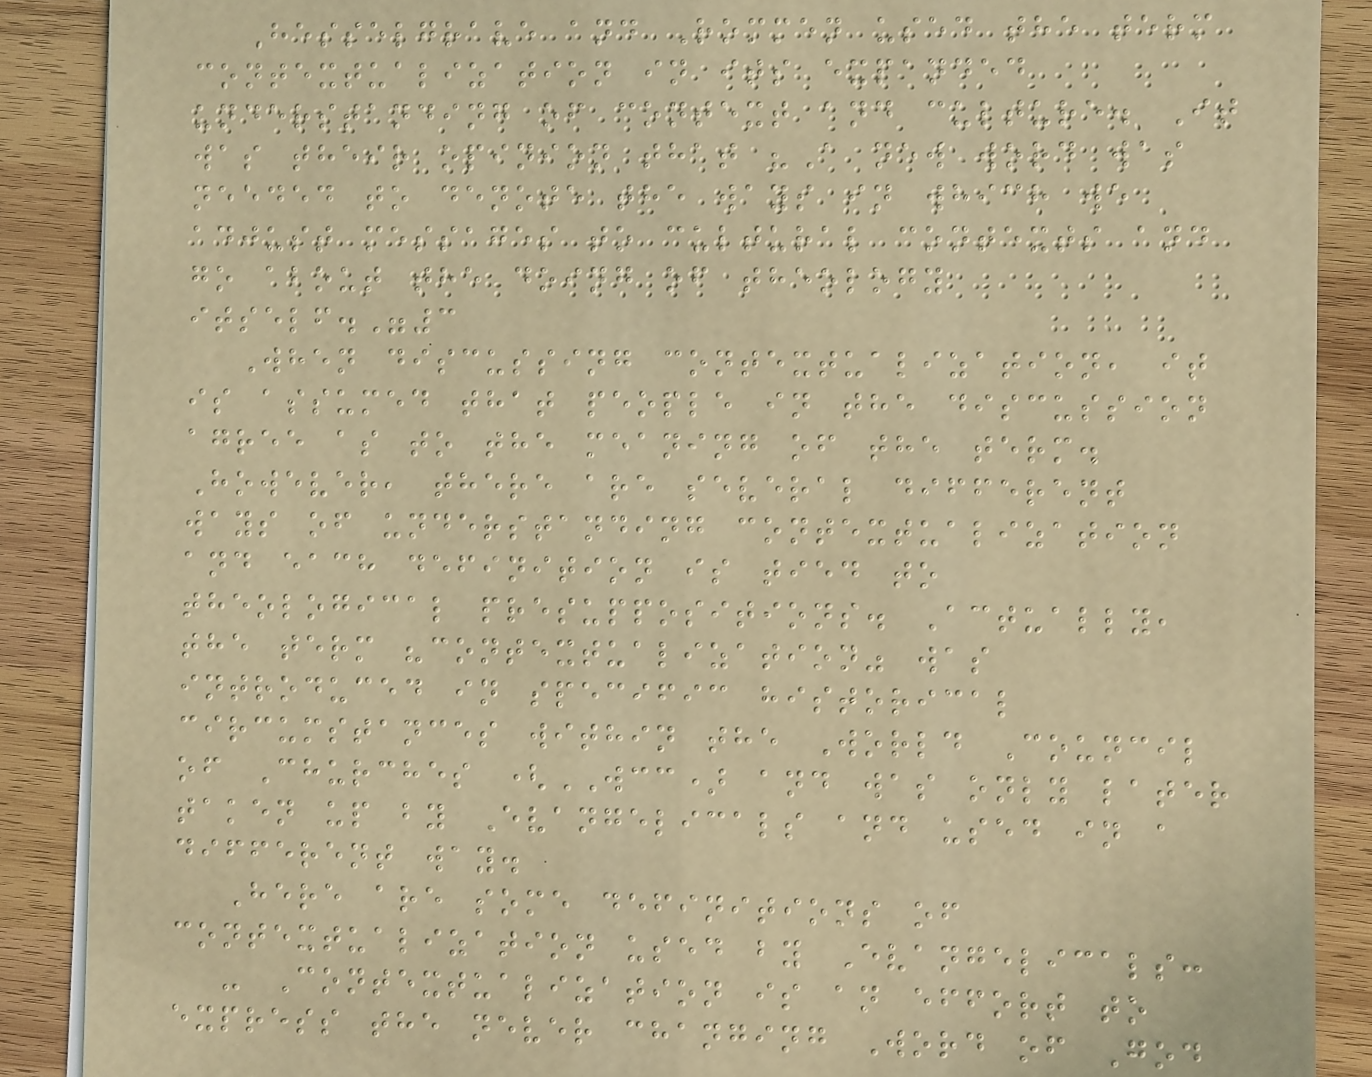Hesselgrave and Rommen used the term
contextualization in its expanded
understanding of context and culture. It
was their opinion that "A new word was
needed to denote the ways in which we
adjust messages to cultural contexts and
go about the doing of theology
itself."3
When discussing contextualization, it
is assumed that people in the discussion
agree as to the meaning of the term.
However, there are several different
ways of understanding contextualization
and each definition is tied to
theological presuppositions. Actually,
the term "contextualization" was
introduced in specific historical
circumstances within the World Council
of Churches (WCC) and was only later
taken up by Evangelicals and used in a
different way.
Here are some definitions of
contextualization used by Evangelicals:
- Contextualization is an effort to
express the never changing Word of God
